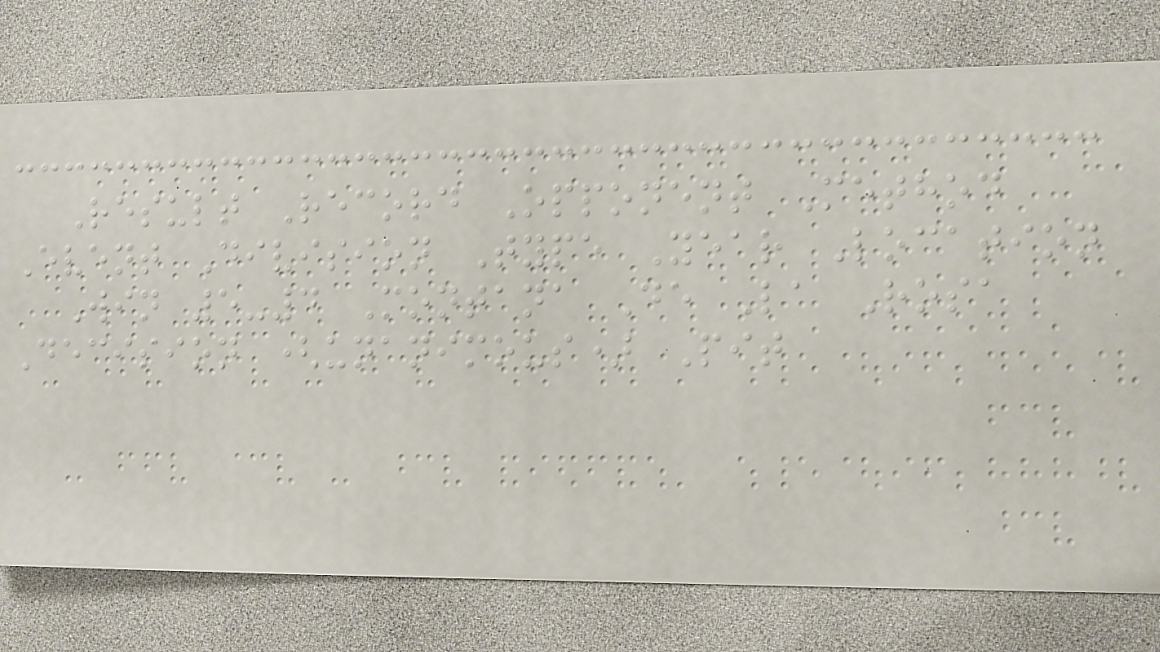Result Record Opponent Method
Event Division Type Year Location
Win 5-4 Montana De La Rosa
Decision (unanimous) Pit
